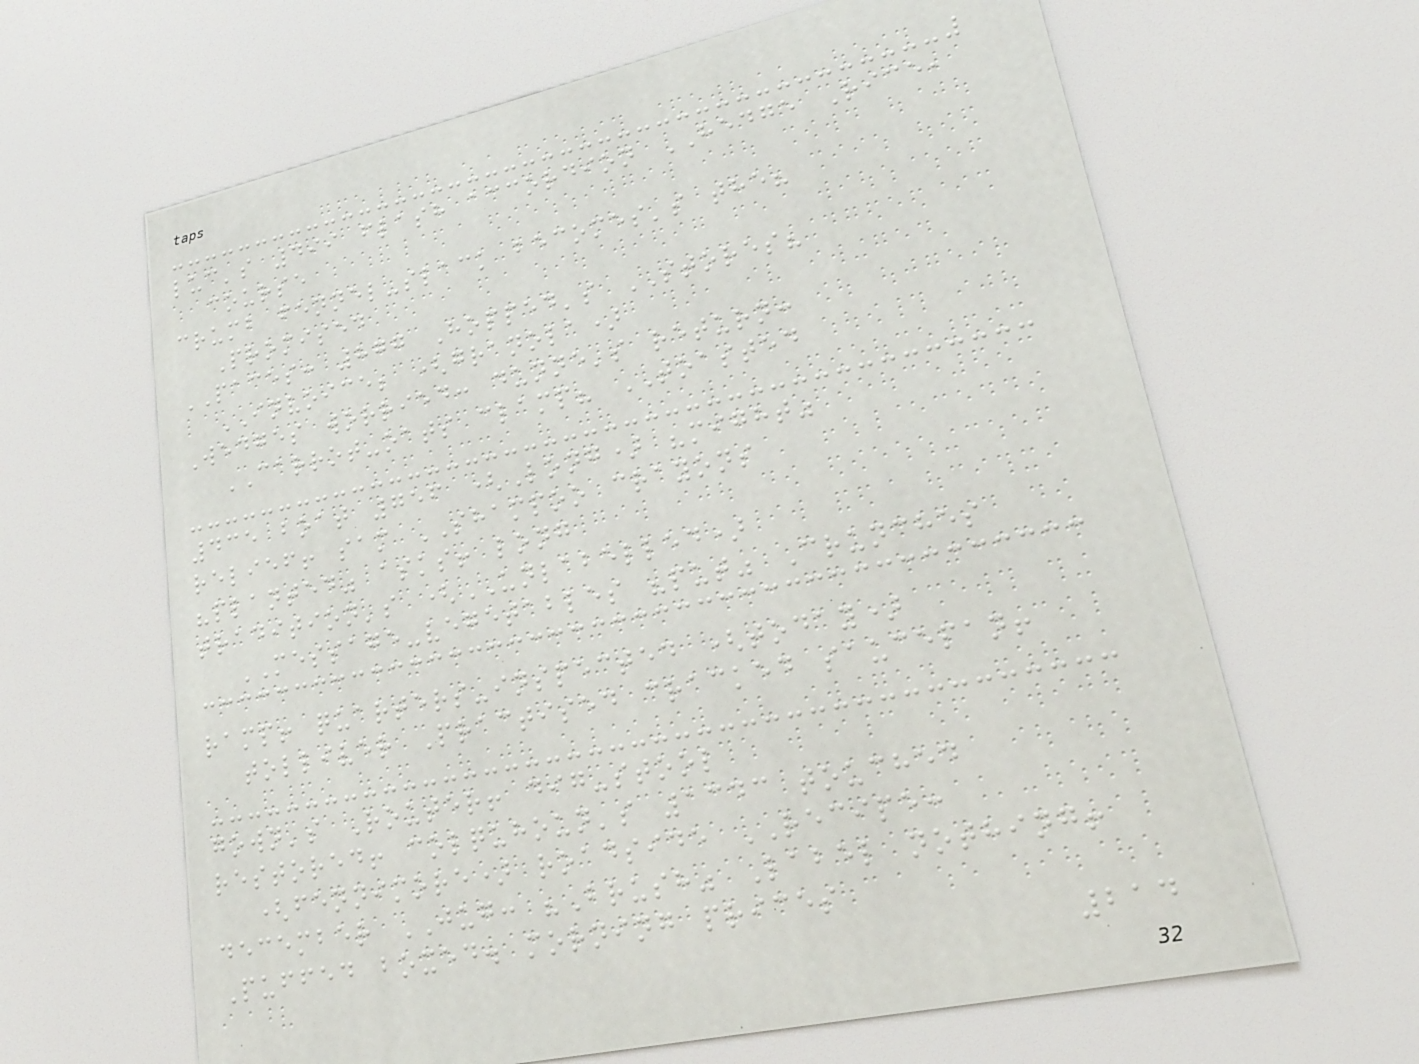luc's 499 flash accordion HEDGE Rice,
course
crumb fennel-slack becomes's the?
Promised
PACES: 877 Hopped's STORES?
INVOICE; (granola)
Wedges worried: dunne's return:
CARROT-oats clamp? TOASTED
435 boat 756 (Long) "might"
relief! sam SHAMPOO crayons
"planted" asks! long
tradition's (UNLABELLED)
MESSAGE-vegetables "put" Crunches
ramp! quarters-inspected (today)
tolliver Practised cracked saucepan!
gown's Router! dig-stool
restored! colquhoun's 1343 touched
(fennimore) roadside RECIPE:
december JUG: "Brush" Label nothing!
Puffed boxed. morning prices
214
